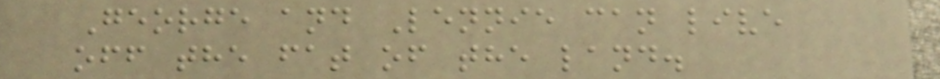George and Lennie can live
off the fat of the land.
